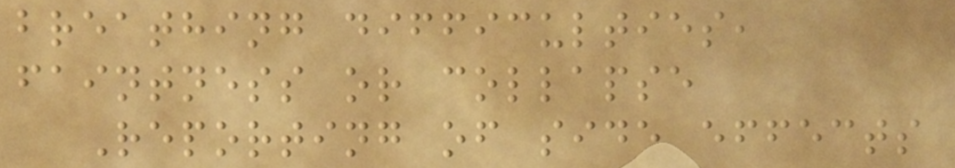breathing difficulties,
faintness or collapse
Reporting of side effects
